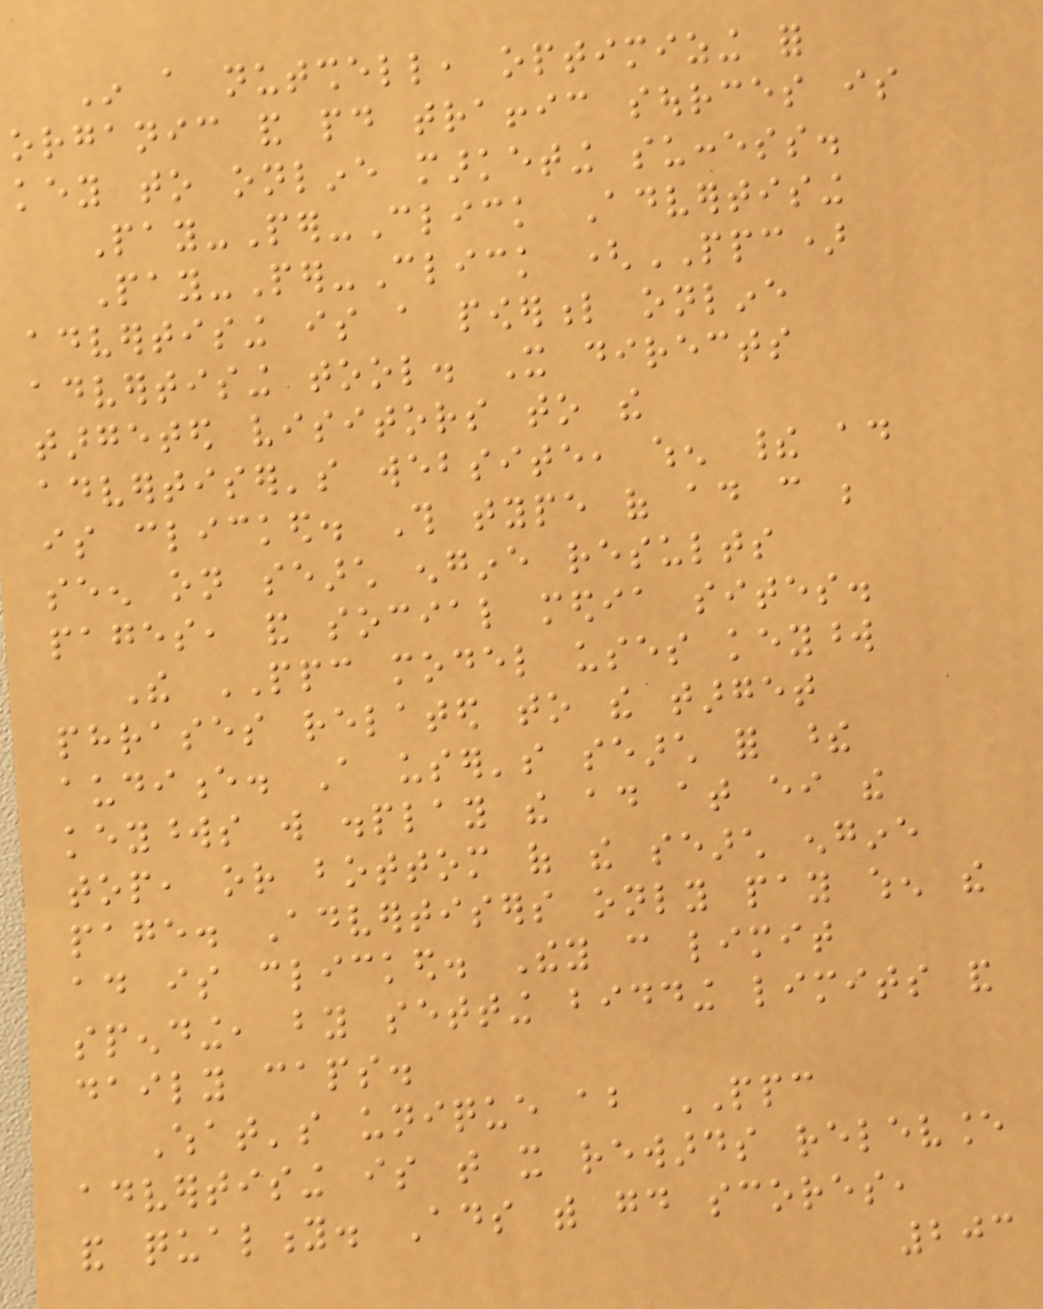In a nutshell, optimizing for
organic and paid traffic sources is
key to online marketing success.
Pay-Per-Click Advertising
Pay-Per-Click (PPC)
advertising is a powerful online
advertising tool. It directs
targeted visitors to the
advertiser's website, when their ad
is clicked. This type of ad can be
seen on search engine results
pages, and social media sites.
The PPC model uses keyword
phrases related to the target
audience. A user's search for these
keywords will display the ad at either the
top, or bottom of the search engine
page. Advertisers only pay when the
ad is clicked. They can limit
spending, by setting bidding limits and
daily caps.
What's unique about PPC
advertising is that it rewards relevance
and quality. Ads with good scores,
203
